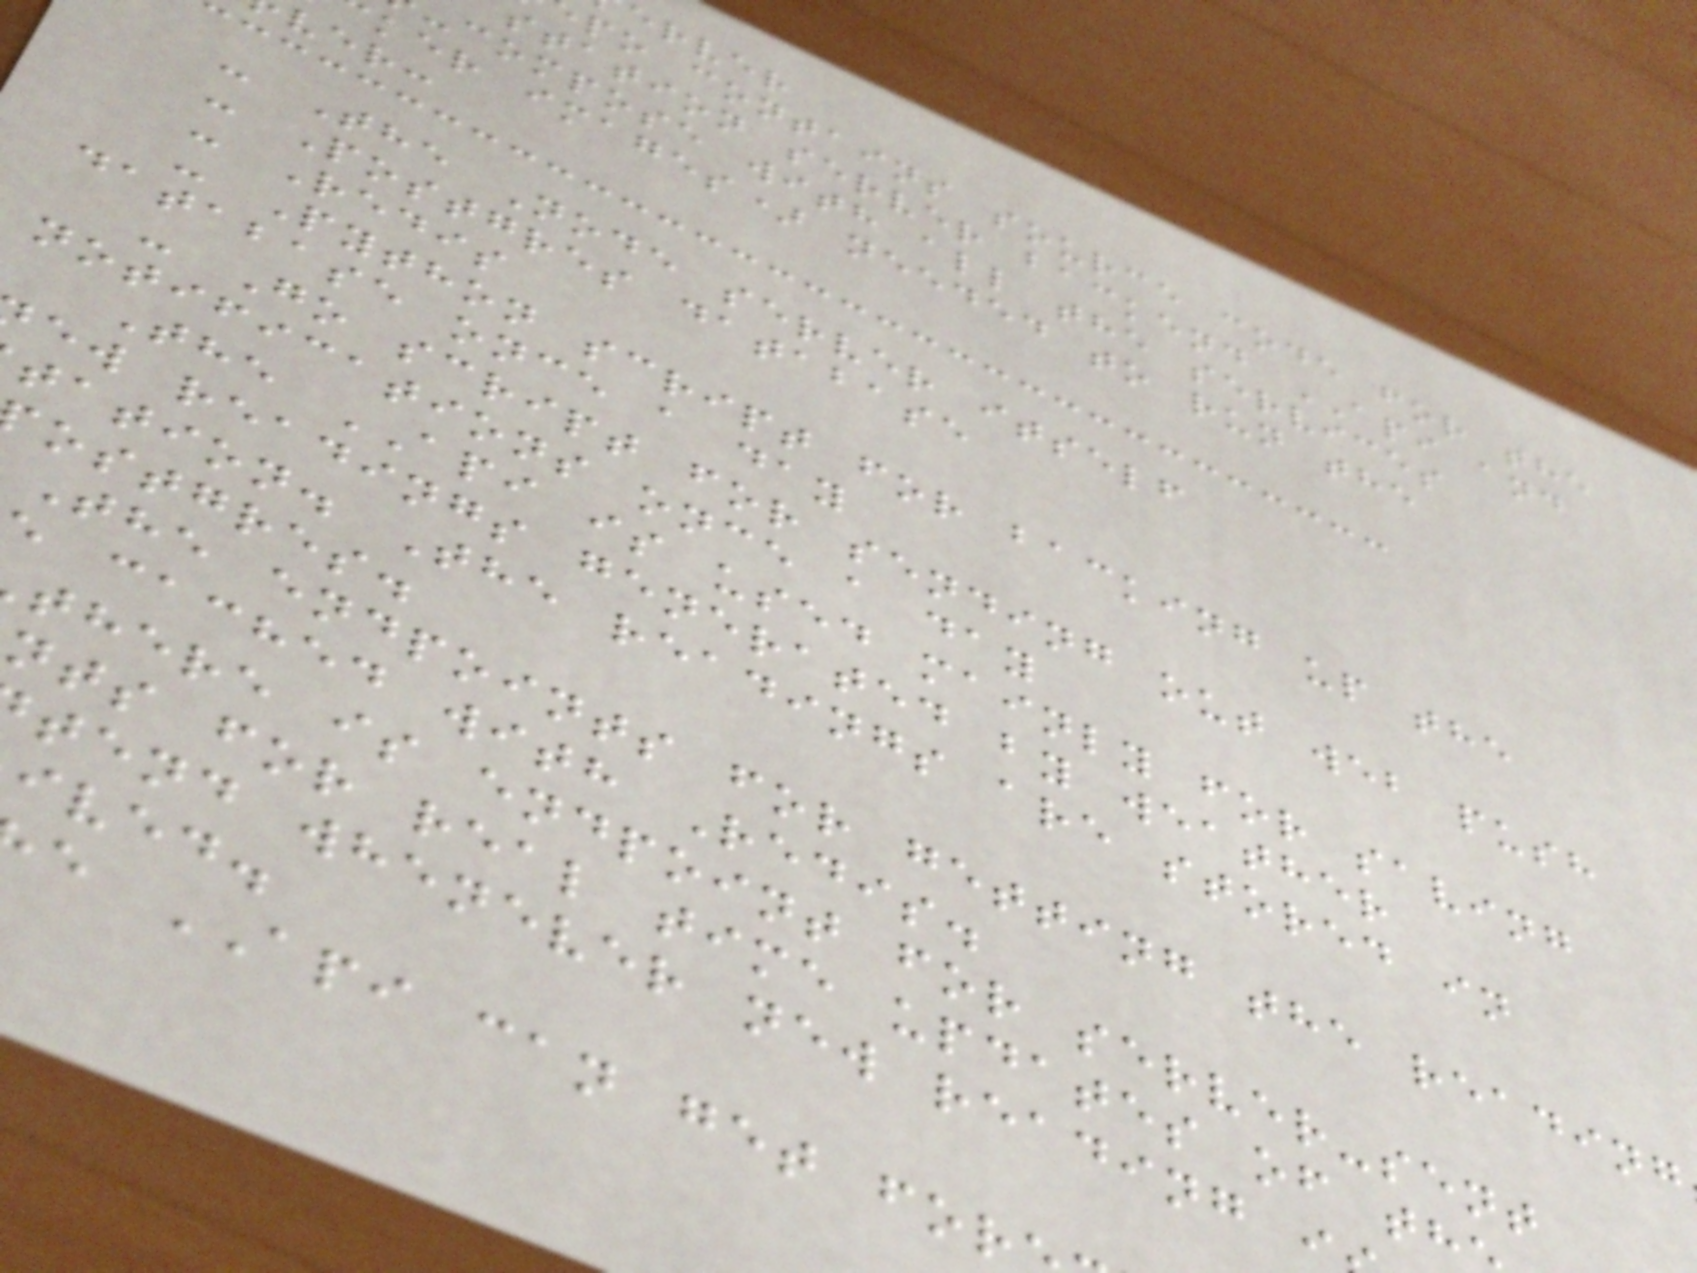erver
po contains source code for the
station server backend API and
-compose with all the services
ker images) needed to run the
ver:
- The Node server itself
- Postgres database
- Redis
- Python script for backing up the
database once a day
- Go script for sending out web push
notifications once a day
The API is used mainly for saving
ew readings generated by weather
tation. The readings are stored in
ostgres.
The endpoints for getting the reading
e cached with Redis.
there is endpoint for server-sent
nts for real time updates of th
tend whenever new reading i
ived.
e API can get for
